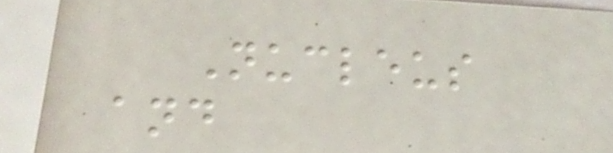Nucleus
and
